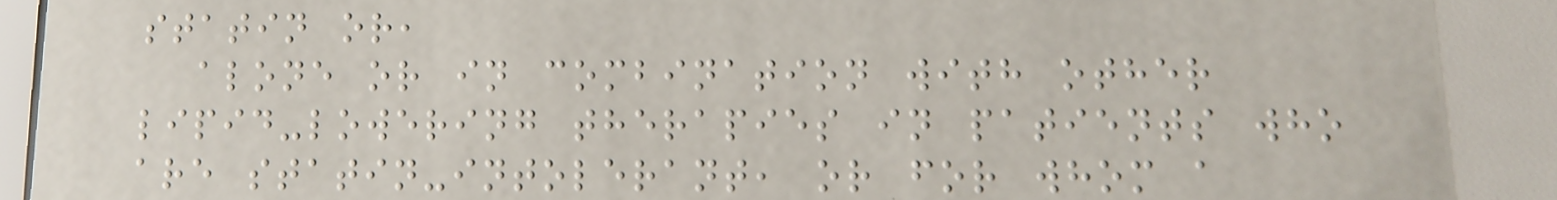statin or,
alone or in combination with other
lipid-lowering therapies in patients who
are statin-intolerant, or for whom a
